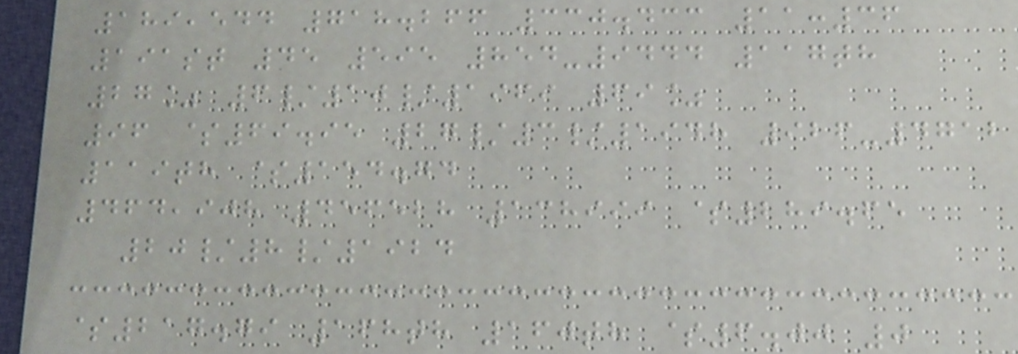189,544 718.266 330.433 11:36
191st 45 595 854-9444 117th
27% 6/10/1969 69%
96 $69.95 27/3/1948 926-4712
119th $154.74
464,908 456528 138999 $289.65
20/8/1924
$217.79 168th 160th $6.00 0
